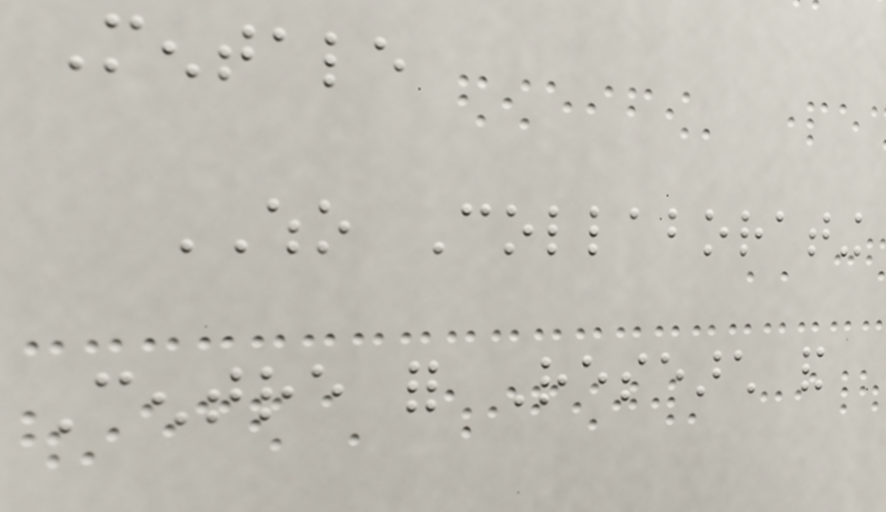Mentale
WHO Collaborating
Centre for Research and
